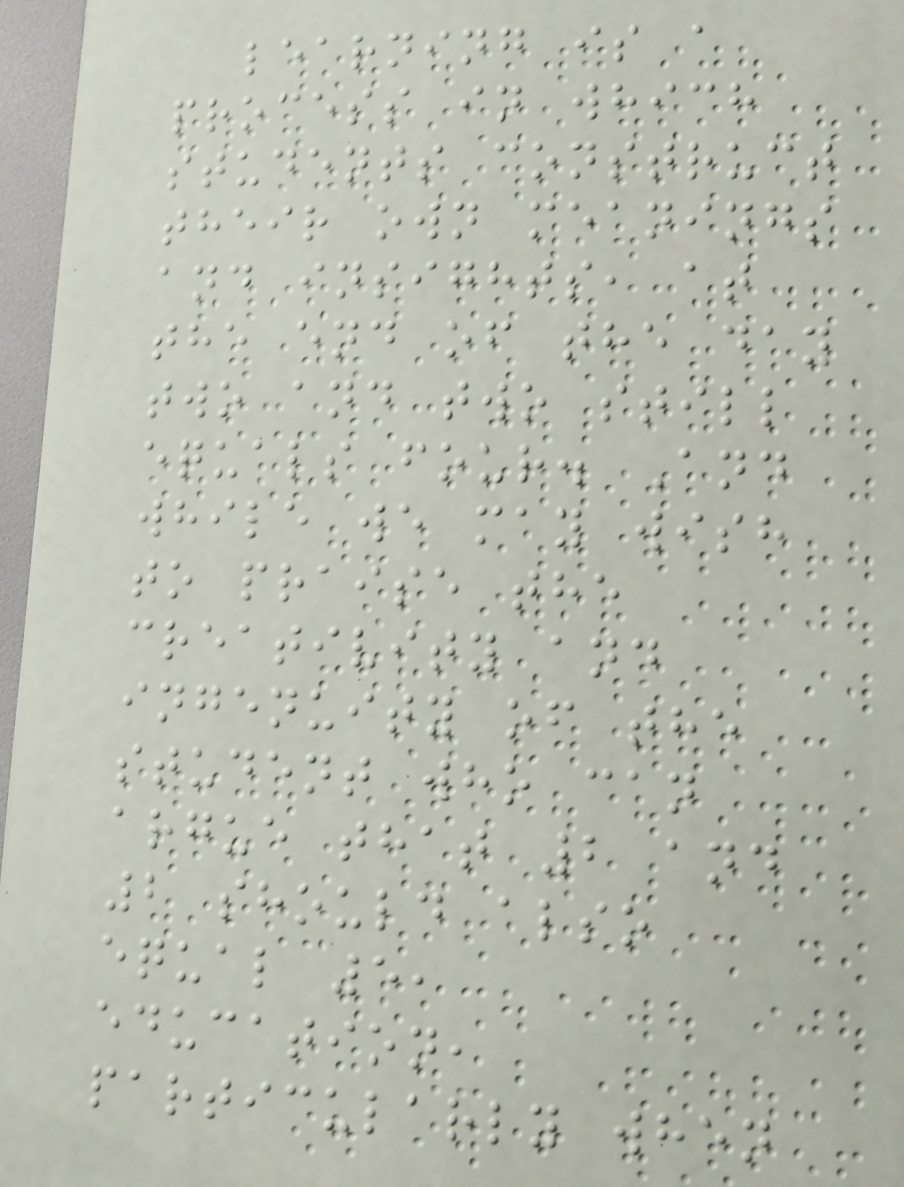learning is a
process in which
students construct
their own meanings
and insights, at
the end of the day
two and two still
equals four. And
while we may wish
to praise the
creativity and
ingenuity of the
student who can
argue that 2 and
2 should also
equal 5,
education,
particularly when
